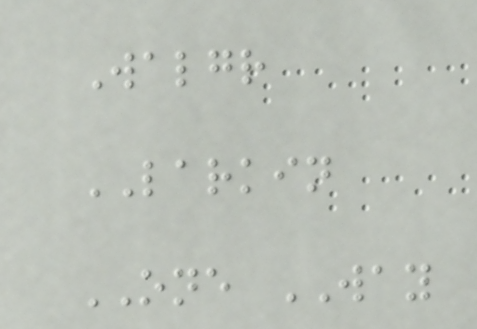Walgr
LARKIN
ONE WAY
